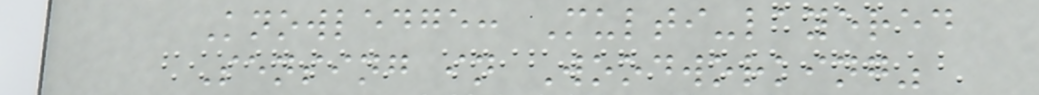Knowledge: Multi-layered
Sensing in Woodworking"
